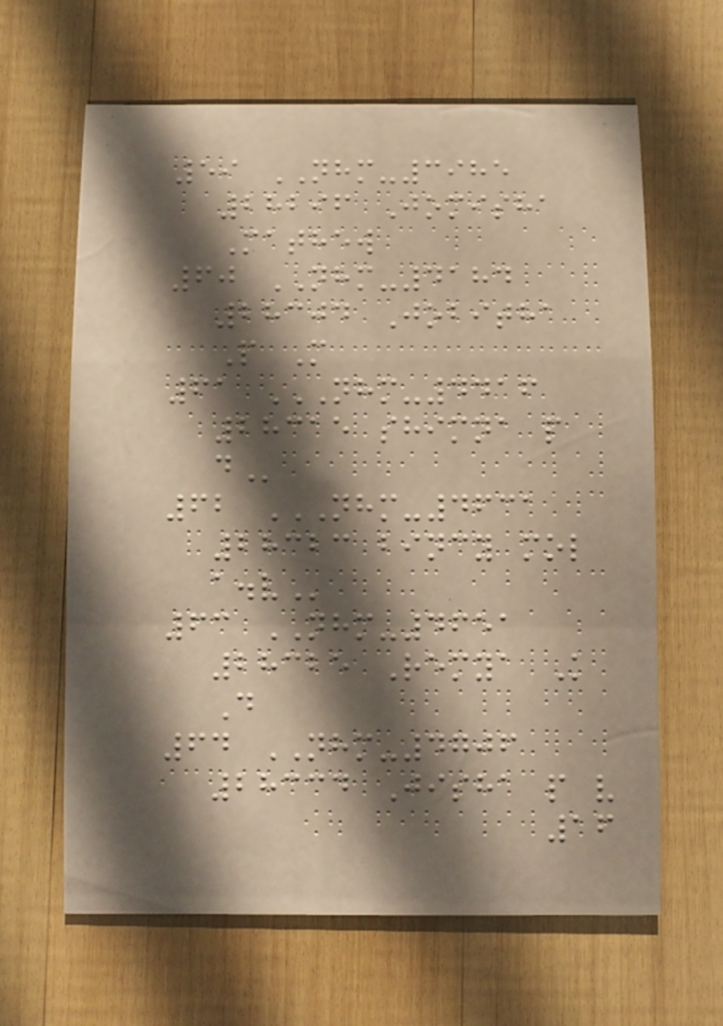59 NHM-3985
28296 Jomisha
Mathew
60 NHM-4184
28304 Jobitha
P M
61 NHM-4416
28315 SHIMNA P
D
62 NHM-4631
28323 BINCY MOL
A.V
63 NHM-4651
28325 Remya K
D
64 NHM-4706
28334 Jisha p v
16
